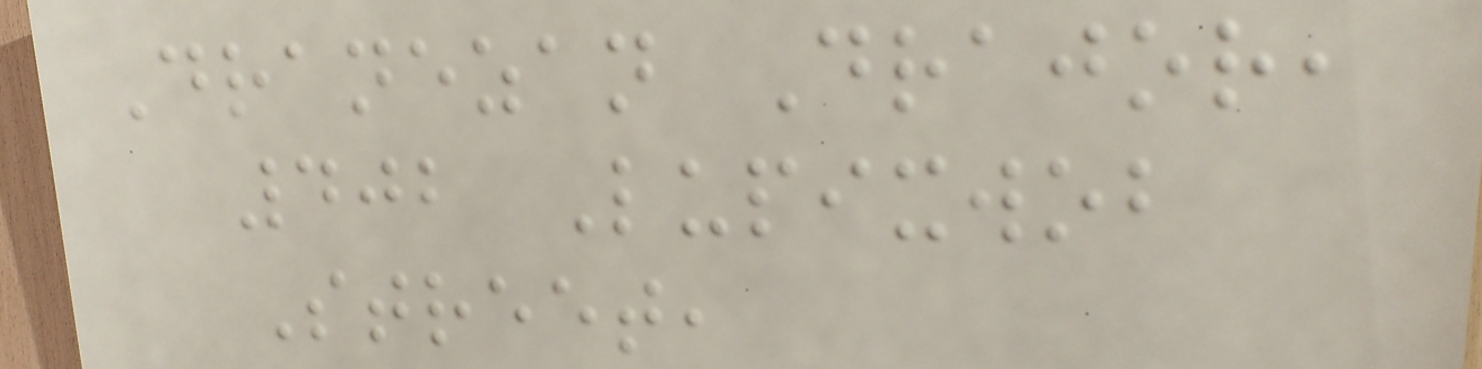Dranezan Drajor,
402 Lupixwob
Street,
